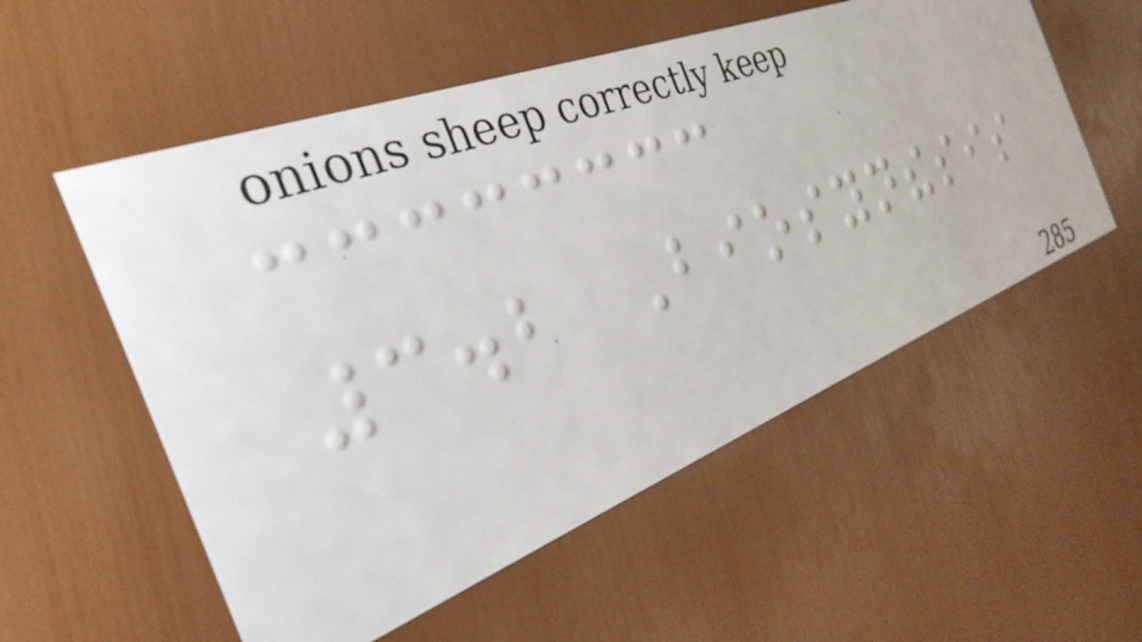3.2 Biosynthesis
